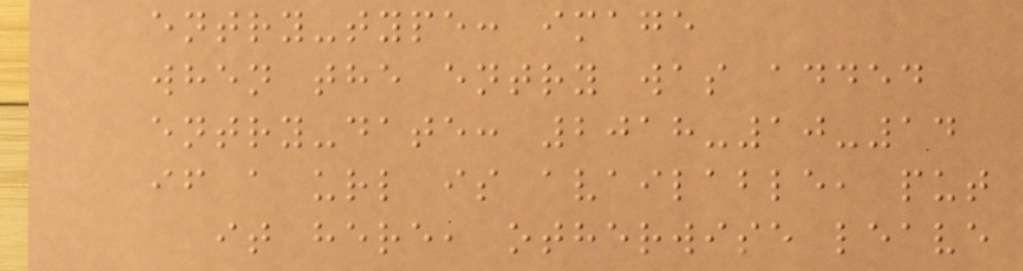entry-type: image
when the entry was added
entry-date: 2018-10-14
if a url is available, put
it here, otherwise leave
